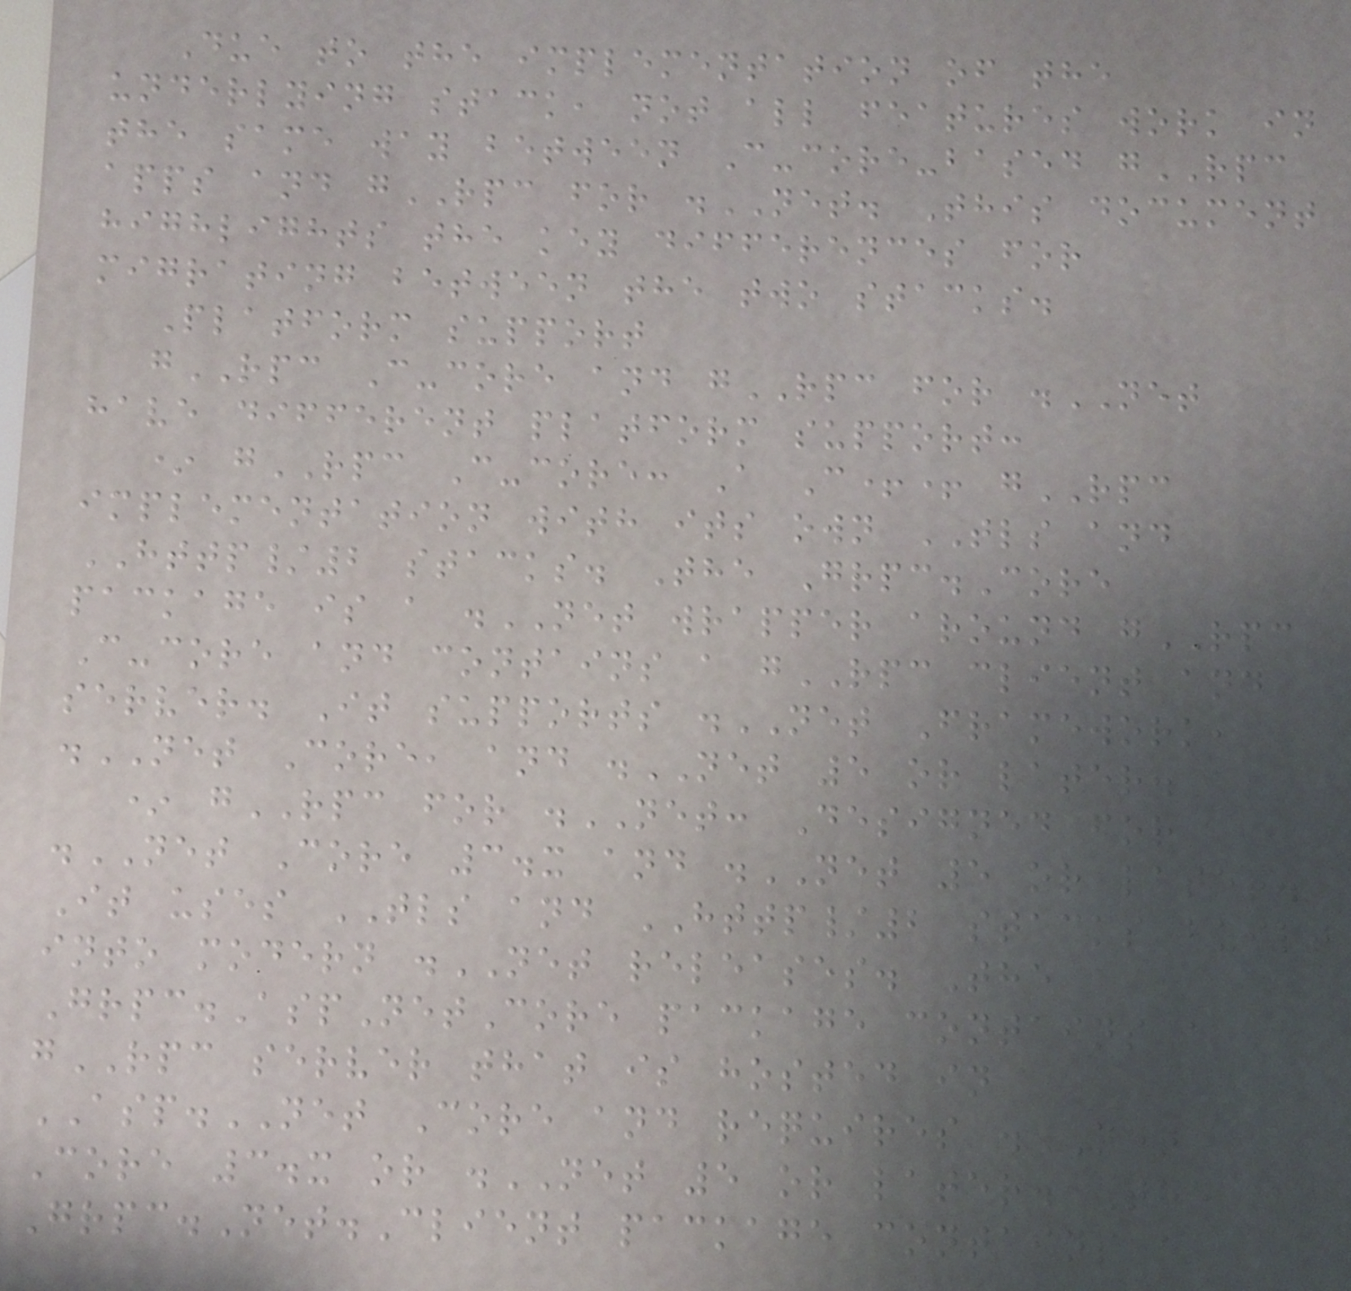Due to the implementation of the
underlying stack, not all features work in
the same way between C-core-based gRPC
apps and gRPC for .NET. This document
highlights the key differences for
migrating between the two stacks.
Platform support
gRPC C-core and gRPC for .NET
have different platform support:
* gRPC C-core: A C++ gRPC
implementation with its own TLS and
HTTP/2 stacks. The Grpc.Core
package is a .NET wrapper around gRPC
C-core and contains a gRPC client and
server. It supports .NET Framework,
.NET Core, and .NET 5 or later.
* gRPC for .NET: Designed for
.NET Core 3.x and .NET 5 or later.
It uses TLS and HTTP/2 stacks built
into modern .NET releases. The
Grpc.AspNetCore package contains a
gRPC server that is hosted in
ASP.NET Core and requires .NET
Core 3.x or .NET 5 or later. The
Grpc.Net.Client package contains a
